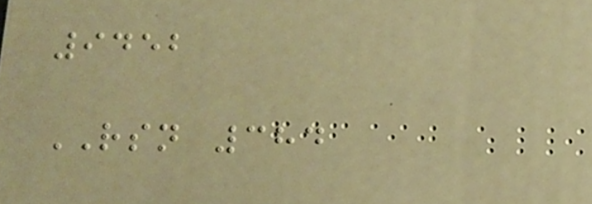9452
RSN 384
